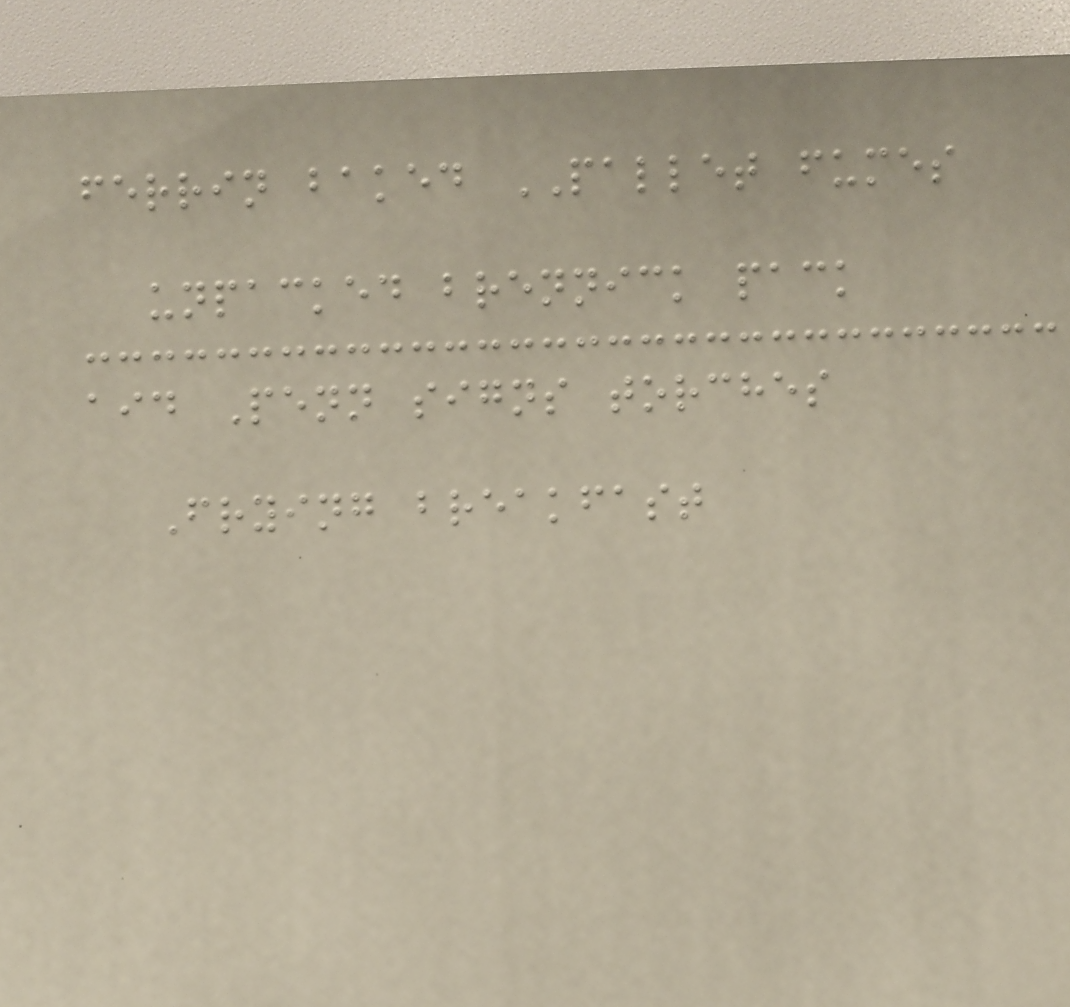ferrin baked PALLET fumes
unpacked brennick pack
aid Penn signs torches
Frying breakfast
